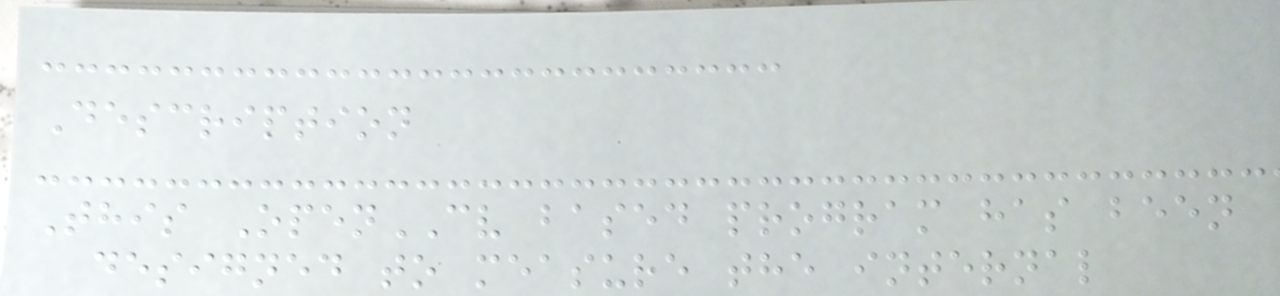Description
This OpenCV based program has been
designed to measure the internal
